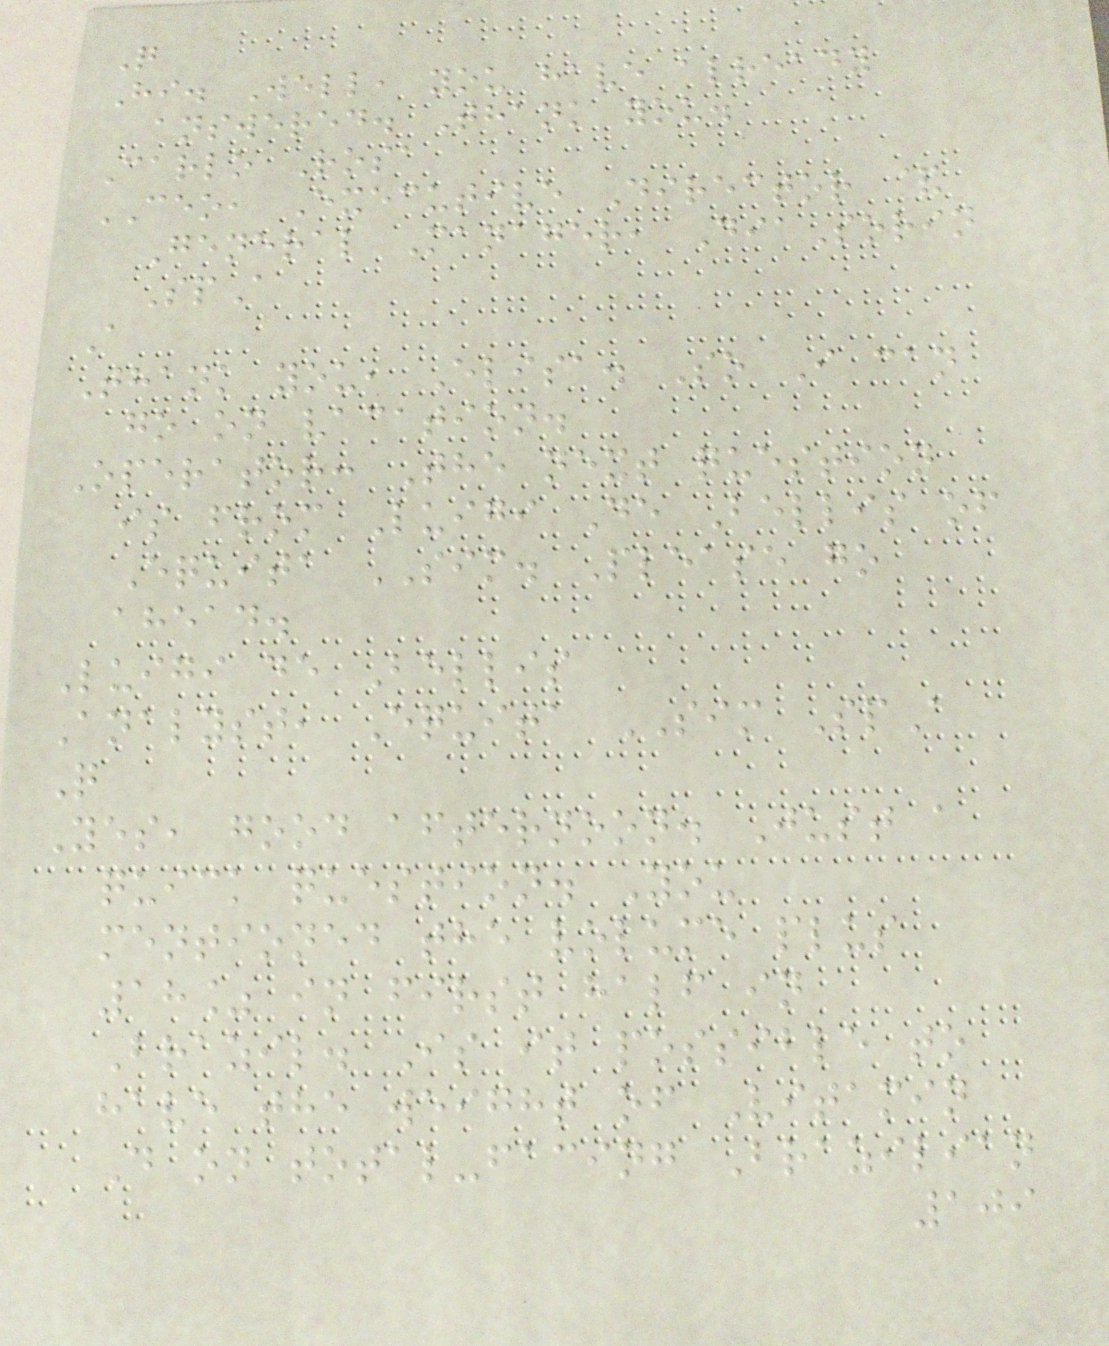Q
Hi. Well, you have already
answered. Thank you.
Carlo Rosa
CEO, Executive Director &
General Manager, DiaSorin
SpA
A
Thank you, Elisa. So I can
go on vacation.
Operator: The next question
is from Luigi De Bellis of
Equita SIM. Please go
ahead.
Luigi de Bellis
Analyst, Equita SIM SpA
Q
Yes, good afternoon. Just a
quick question. You
mentioned the volume plus
18% in first half in
Brazil. Is it possible to
have the weight of Vitamin
D on total-facing Brazilian
109
